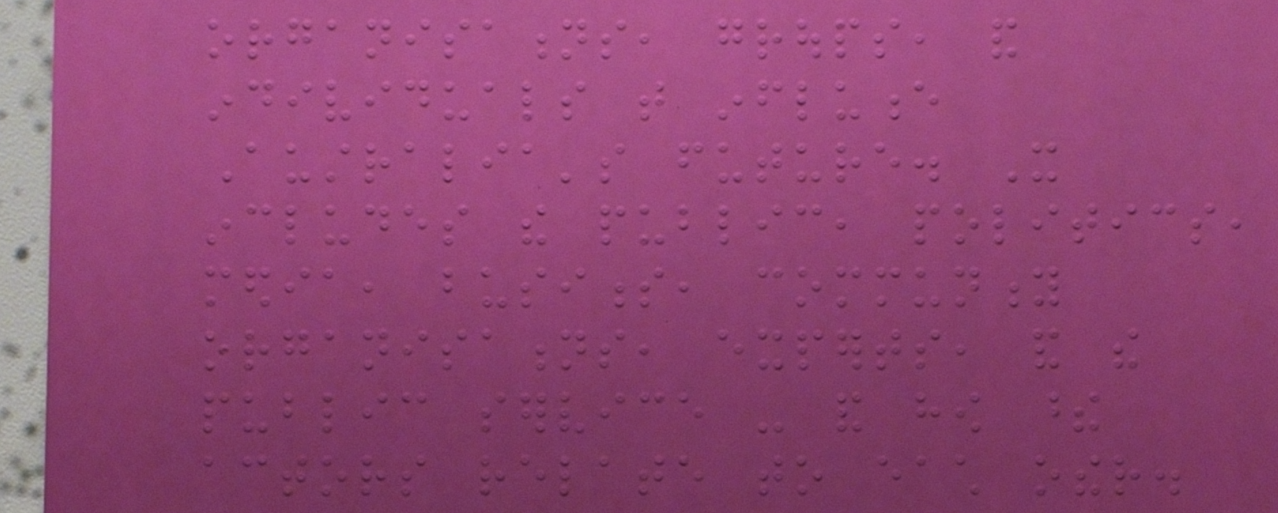organisations, groups, and
individuals that influence
Australia's future. It
includes the public, politics,
media, business, community
organisations, experts, and the
public service - and how these
actors relate to each other.
